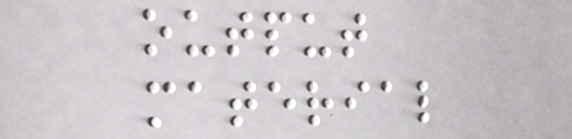output
material
